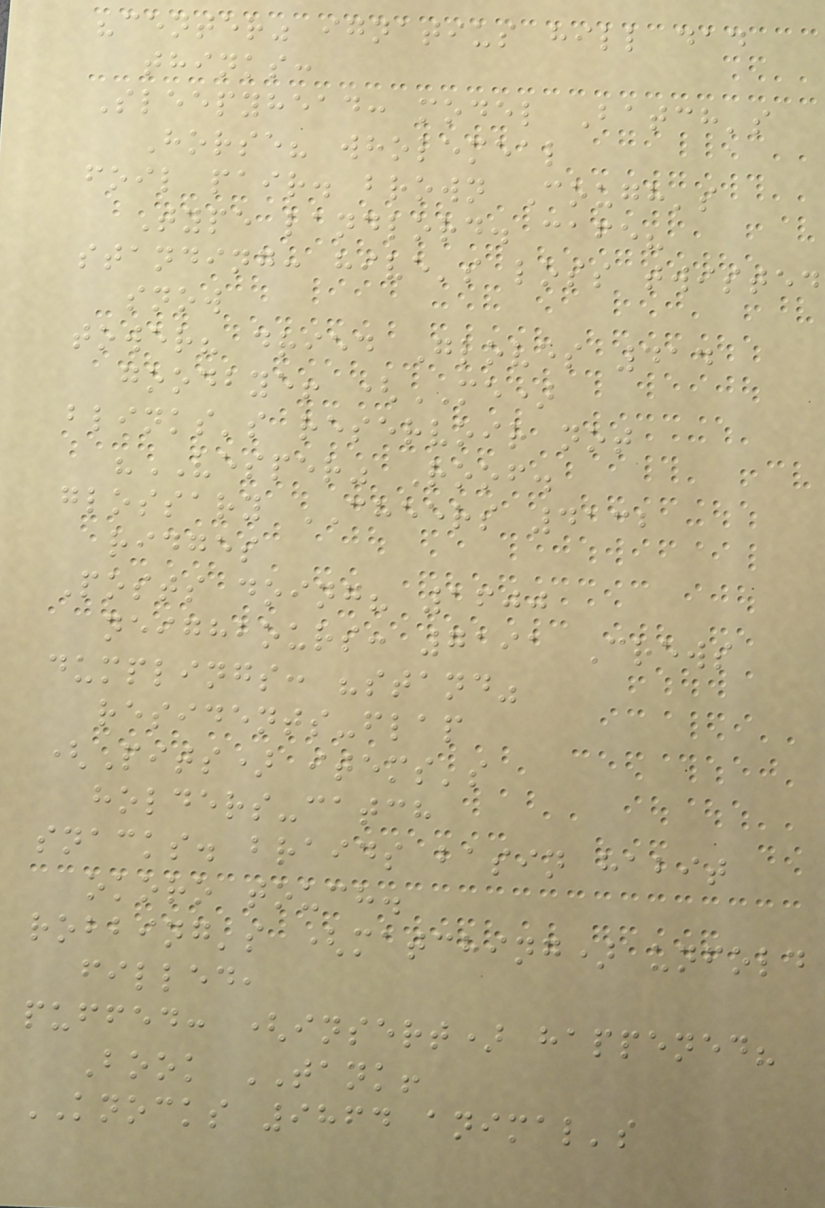"center" ignatius hill dad
thinks:
Sleepyhead: model Batch's
Horse? wholemeal
foil pair. brown Cough's
Type landlord. cafe?
standing: hive's loss twisted
snow
tower? dried Gloves 414
goodbye! (ME)
blinks's reservoir not
"VESPER" Roof.
glossary CHEERS 4132
ridges
Posts doing? 1600
neighbours: 7191 Crews
dumplings: "stand"
residents-flap
(Pits) items's
holders-catch
snacks. braids basin habit
okoro touch.
robbing's (matching) unfold
filled,
puffed: (insert) happened?
Book TANK!
KNOCKS 9864 animal's
